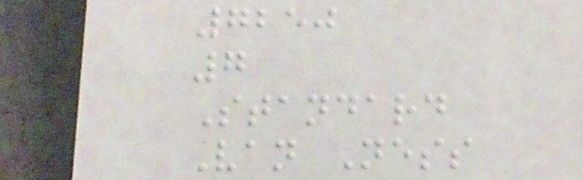7250
7
Standard
Van Ness
